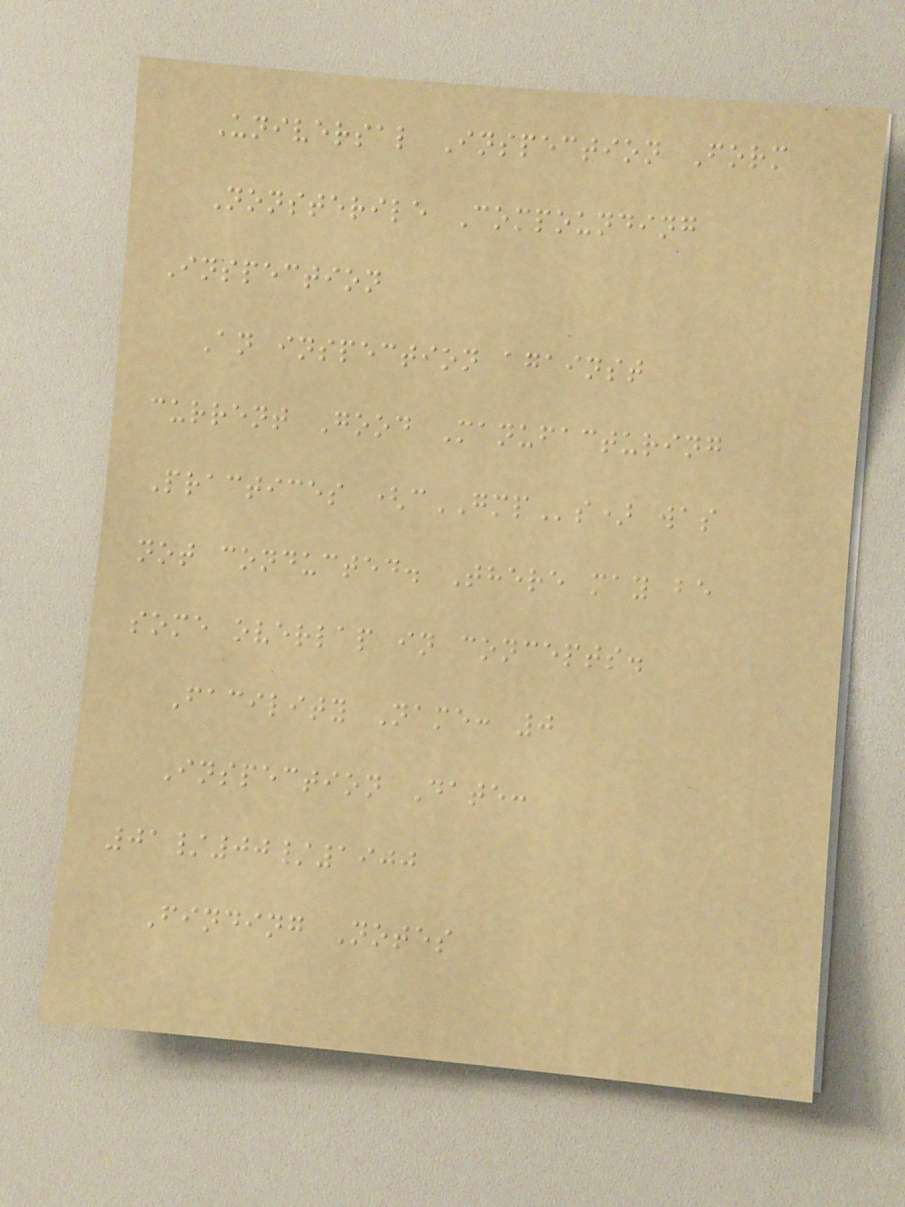Universal Inspection Form
Nonsterile Compounding
Inspection
An inspection against
current Good Manufacturing
Practices (cGMPs) was
not conducted. There may be
some overlap in concepts.
Facility Name: 0
Inspection Date:
01/00/1900
Finding Notes
